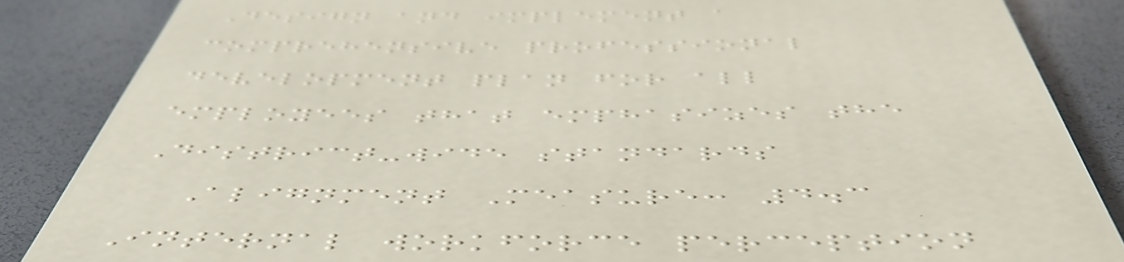Design and implement a
comprehensive professional
development plan for all
employees that emphasizes the
District-wide standards
Alignment Measure: 4.3
Internal workforce perception
